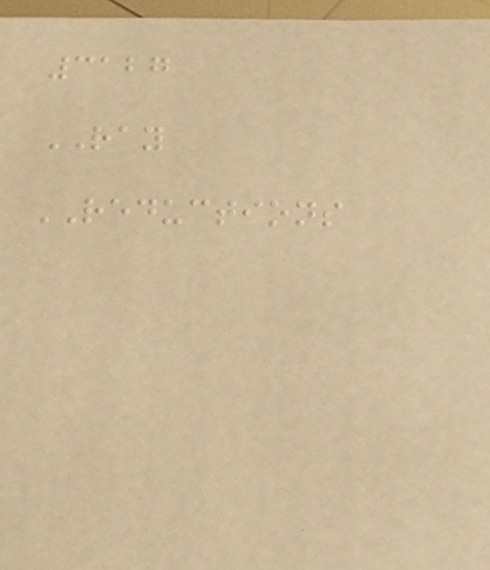3127
RAY
REDUCTIONS
